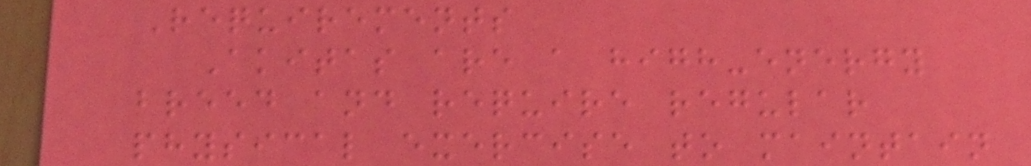Requirements
Akitas are a high-energy
breed and require regular
physical exercise to maintain
